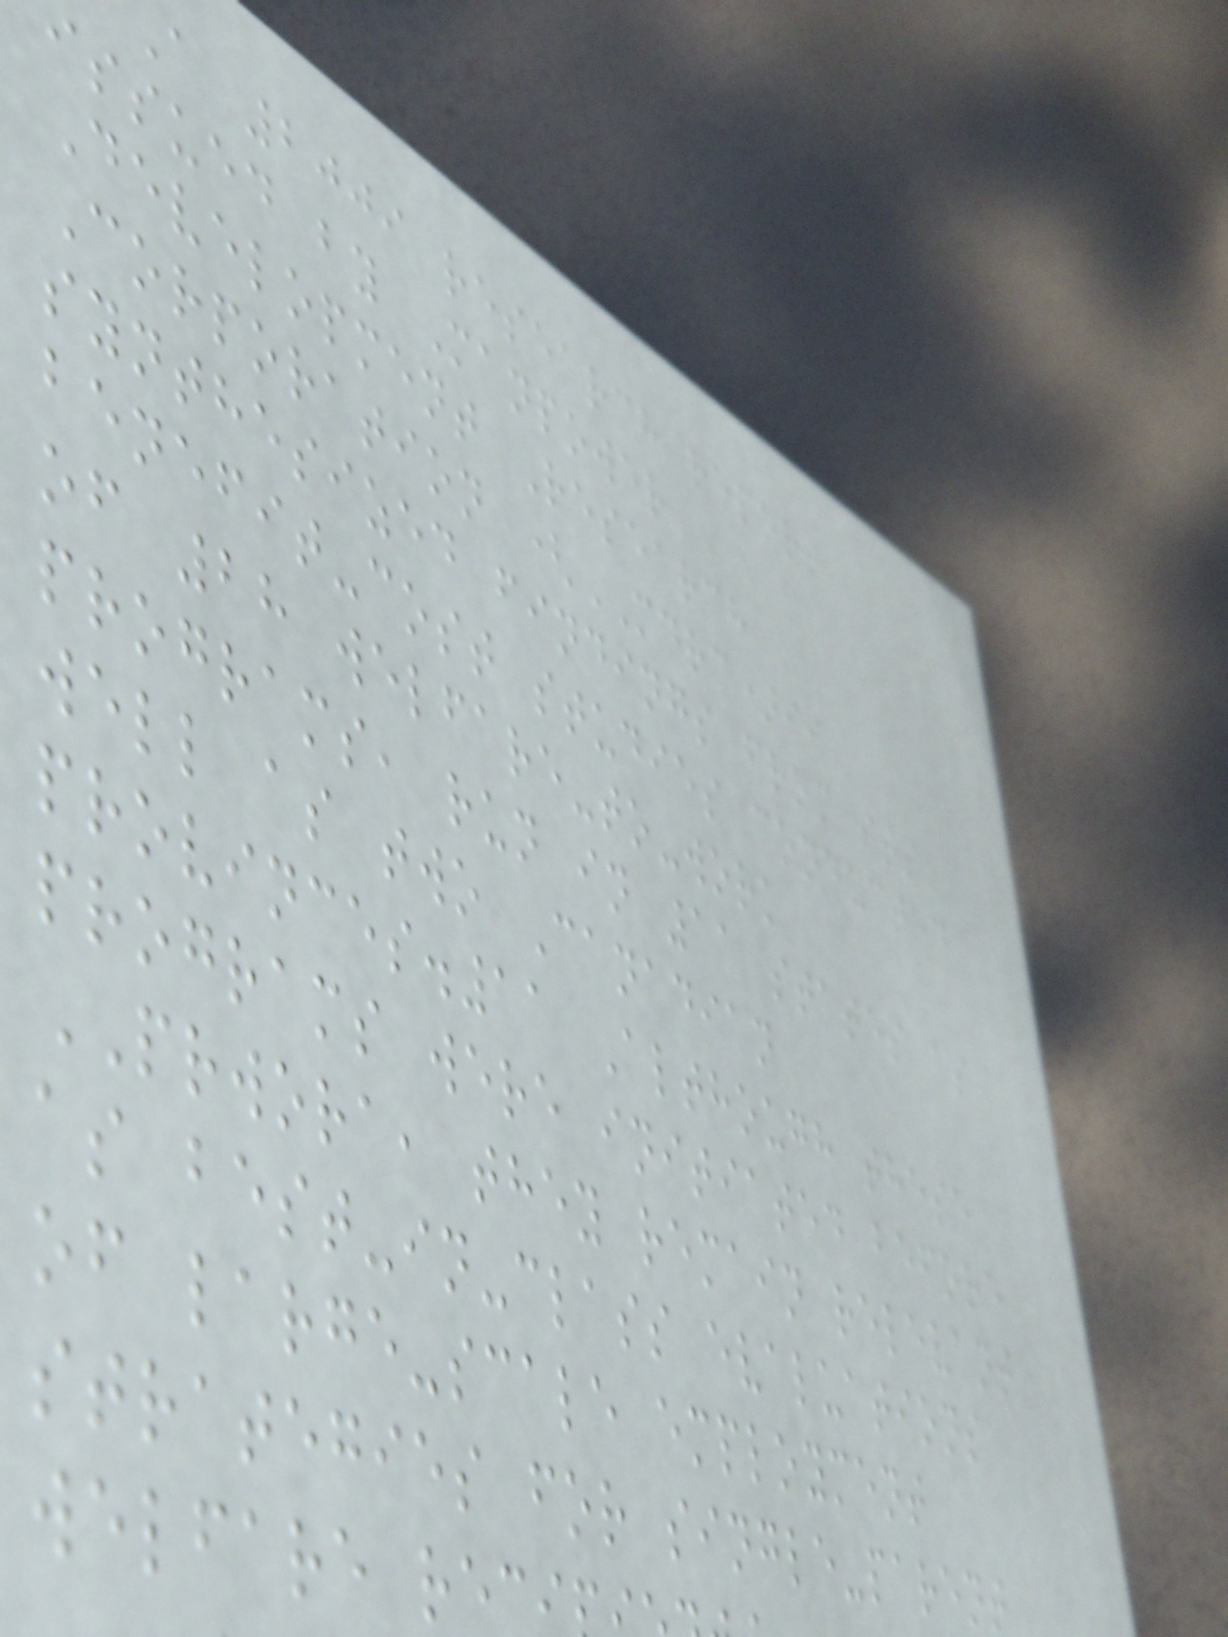a 2009 research report
issued by Manpower
Development Research
Corporation (MDRC)ii
synthesized findings from its
benefit-cost studies conducted
of 28 welfare-to-work
programs, run in 11 states as
well as two Canadian
provinces.11 Although these
programs were initiated before
PRWORA, they remain relevant
as best-in-class evaluations
of large-scale employment
strategies for single-parent
welfare rec
